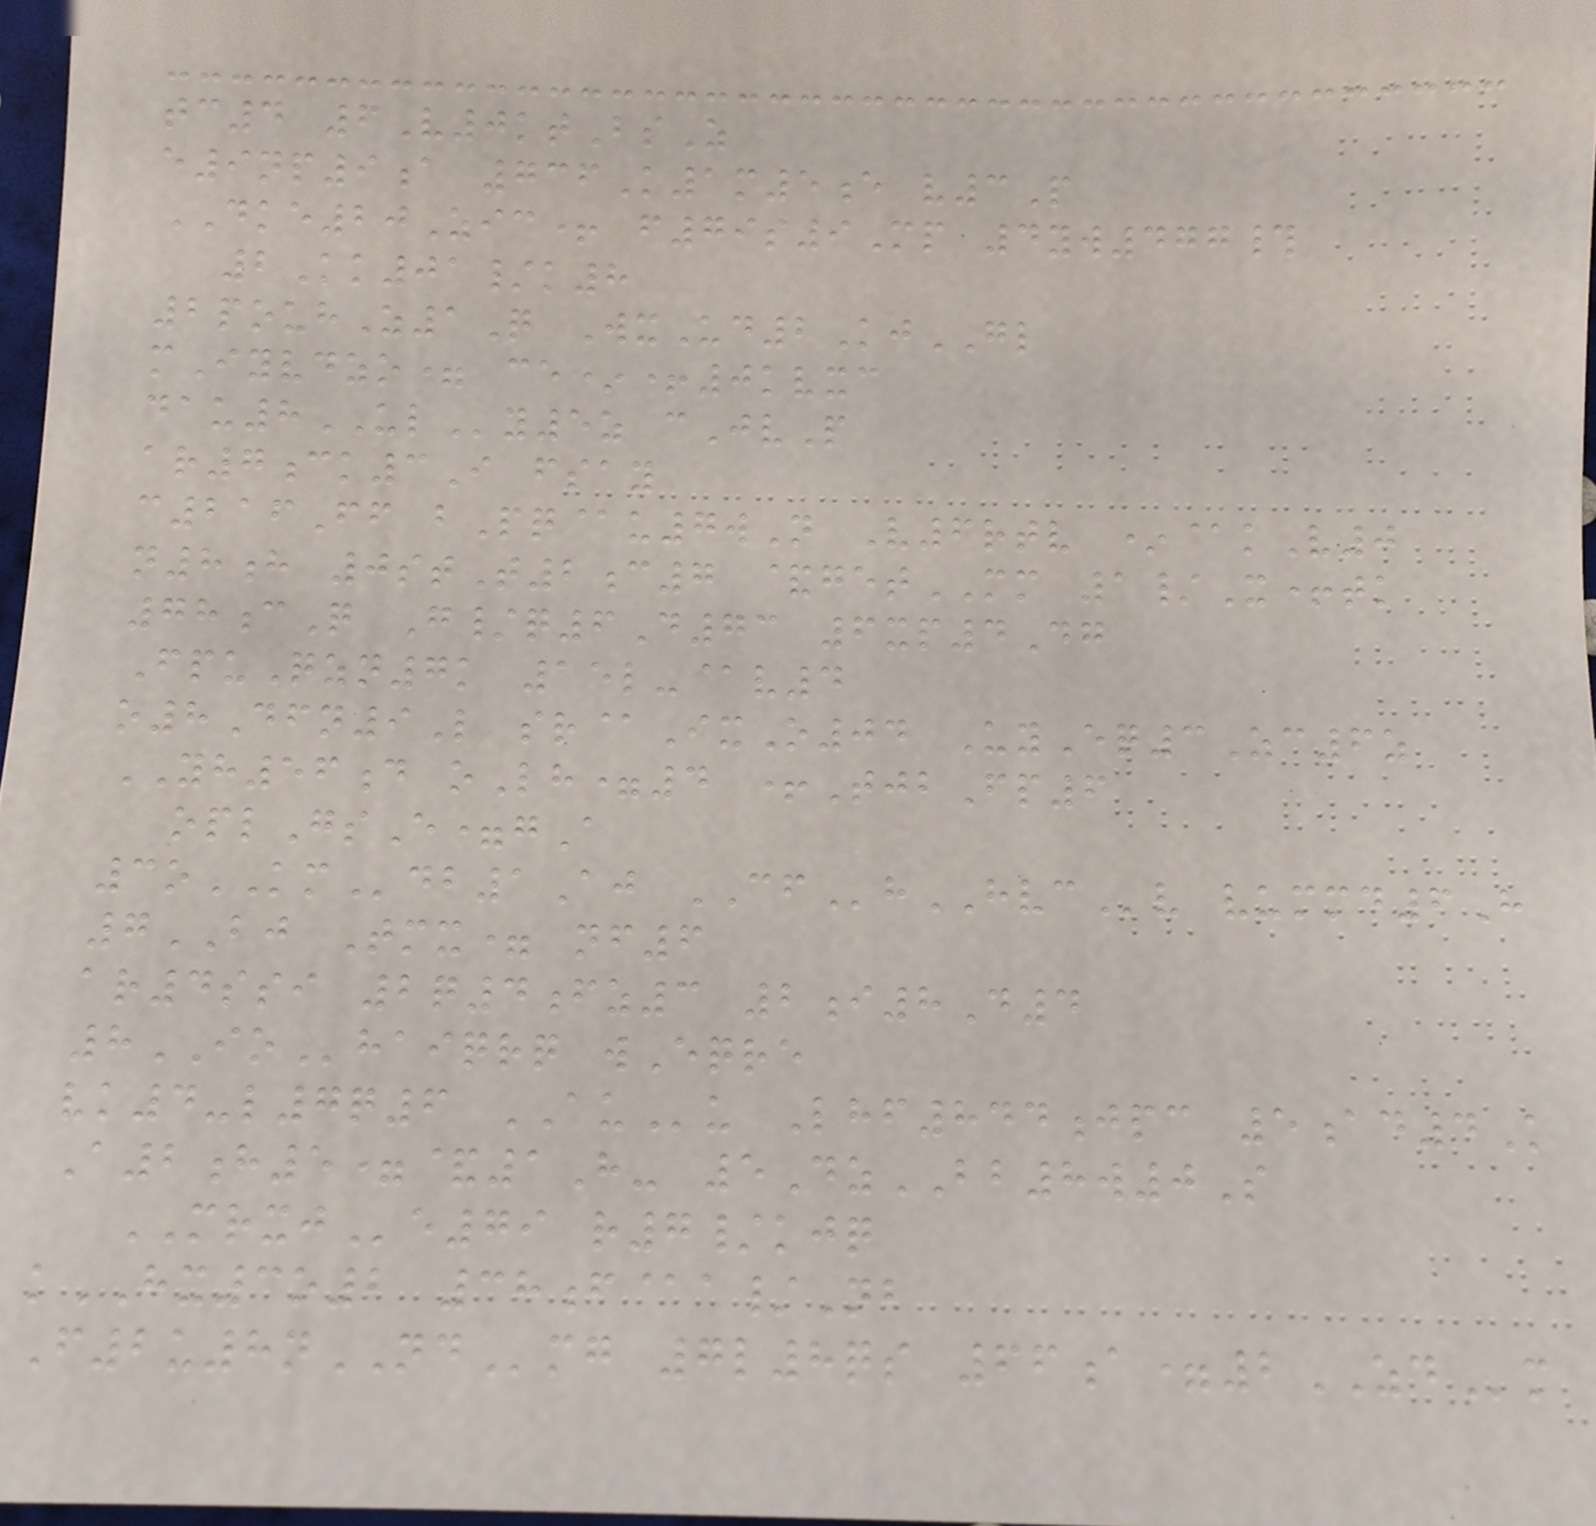tc4 6V0ktBsZ
e9np9a 736K1m5e v3P
DKE20Zic+ f79s9Mp 4yw477#
2Kk01/k8
2pouhZ1Q WxUd2KjGL
mIyvdzo= ce*+0kvxc
dau8ULy5z cJvP
ar7ck3I fsay
c216Ff bPq@u7wN V6rtv *@kV0
n8h 0stT2c7 &getMM 1/X+tk
78cQ G/q6D73 6xp4Dg
FpuQzn7k 15l-@v4
o8Dfn9L sr@IxO04 UyEq3Zc6z
YH56d oLh=4 +TjbFp6
oplGsE=gA
3oKMdb1Aj CFhHVCv vummd6H
7BJ Tmx= nf6
ar4ssi 2q4fz3 2i8D4
8IOhaiqrq wEqre
vk4-l7q6 AUu Lhf844jpc 5ad4K
A2h5=&1H- 5DzBB8w0S
MRXJe79 r7/kjq
kHX3o2 38f@a/Nb
F2u8nNDmg 7l8qs 66a=2ZDm
